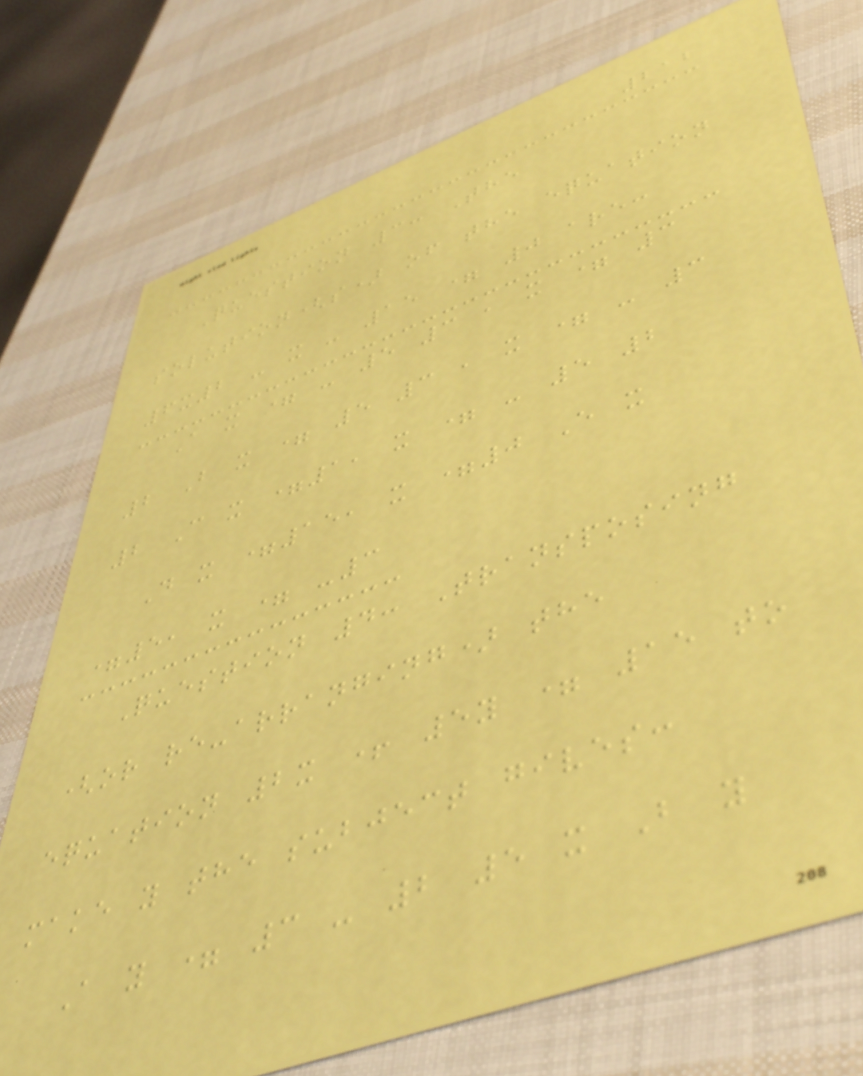212
Question 3: The
solution(s) of the equation
6x2 - x - 15 = 0 are:
A x = - 5 3 , x = 3
2 B x = 5 3 , x = - 3
2 C x =1, x = - 5 2
D x =15, x =0 E x
=5, x = -3
Question 4: Transposing
(or re-arranging) the
equation 2x + 5y = 15 to
make y the subject gives:
A y = 3 - 2 5 x B y
